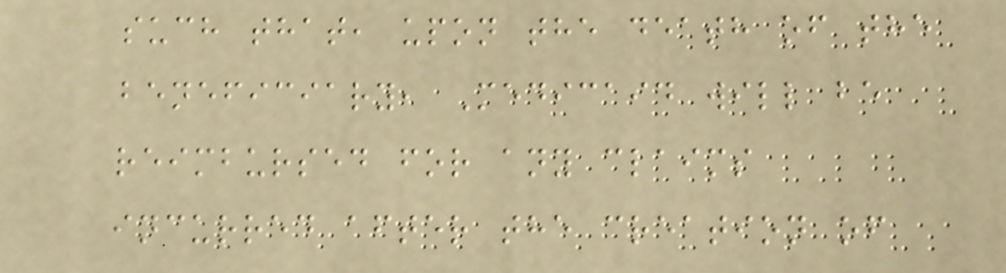such that, upon the death of the
beneficiary, Medicaid will be
reimbursed for any claims
incurred after the creation of
